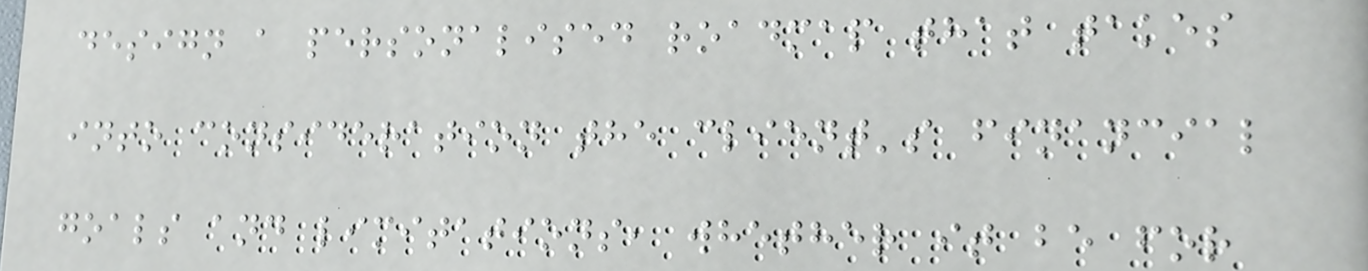design a personalised roadmap that takes
into consideration the client's financial
goals and limitations, whether it be for
